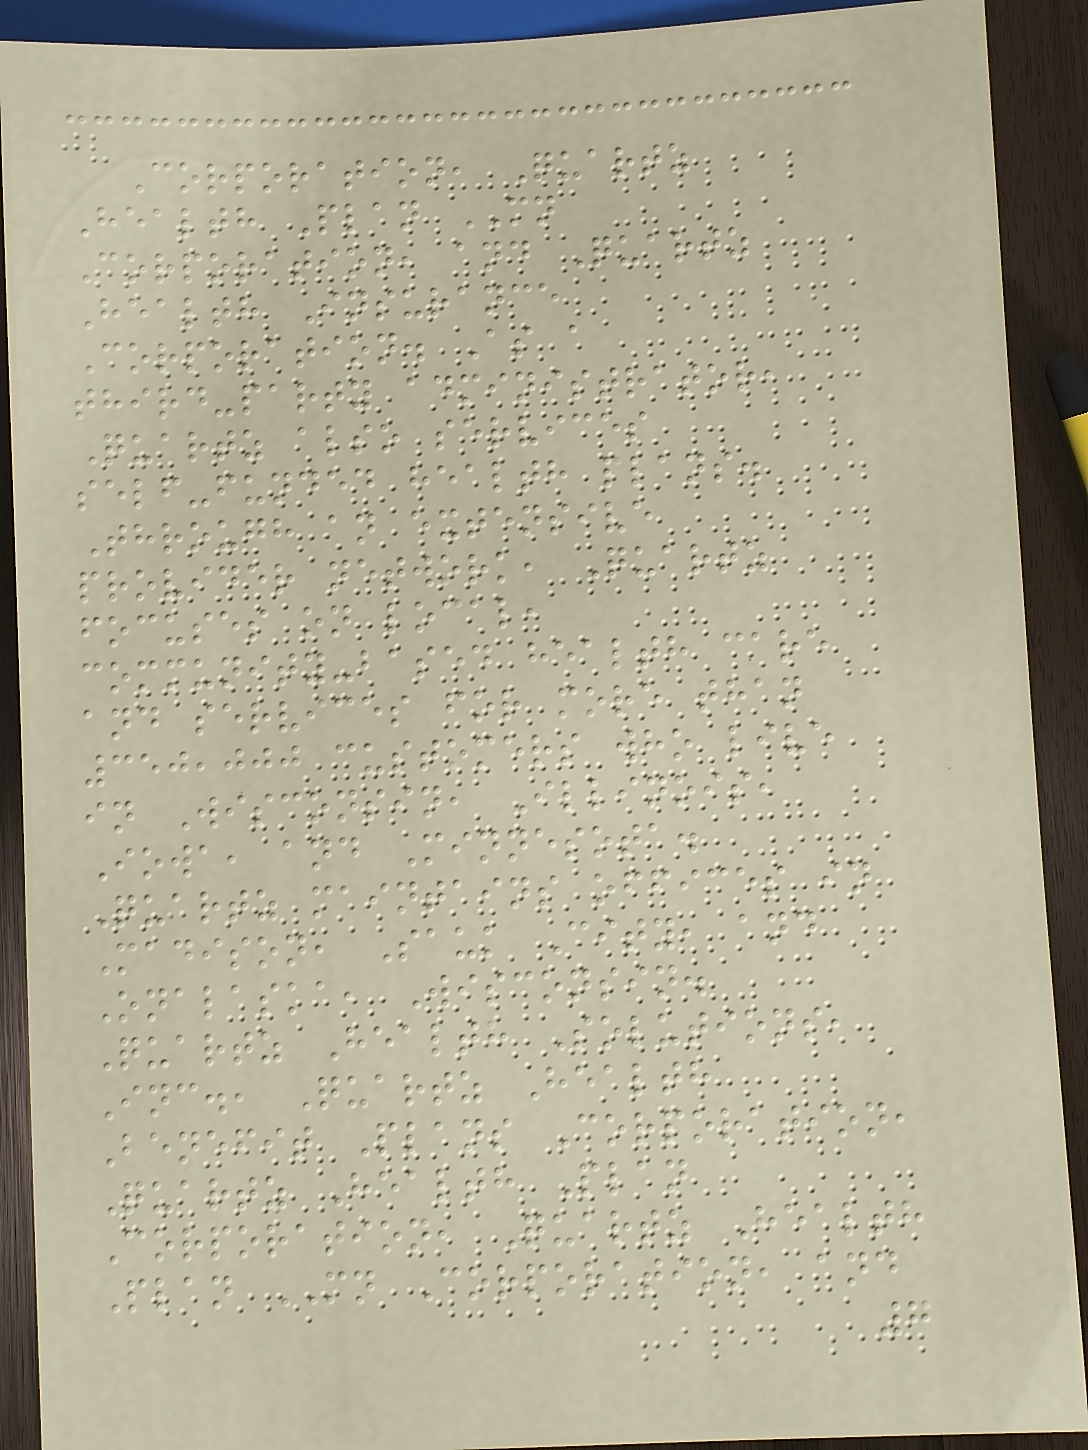Corporation, Quartz
Health Plan MN
Corporation, and Quartz
Health Insurance
Corporation. As a
third-party administrator,
Quartz also services
self-funded health plans.
Through an extensive
provider network, Quartz
focuses on local,
community-based health care
and services for more than
350,000 customers who live
in Wisconsin, Illinois,
Iowa, and Minnesota.
Quartz maintains offices in
Madison, Sauk City, and
Onalaska, Wisconsin.
Quartz Health Solutions,
Inc., Quartz Health
Benefit Plans Corporation,
Quartz Health Plan
Corporation, Quartz Health
Plan MN Corporation, and
7
